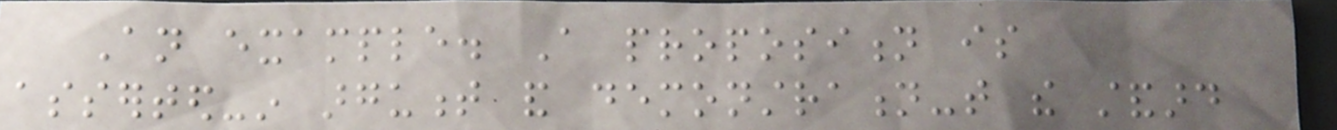An example. A proposition is
asserted-in argument and demonstration-that the standard
